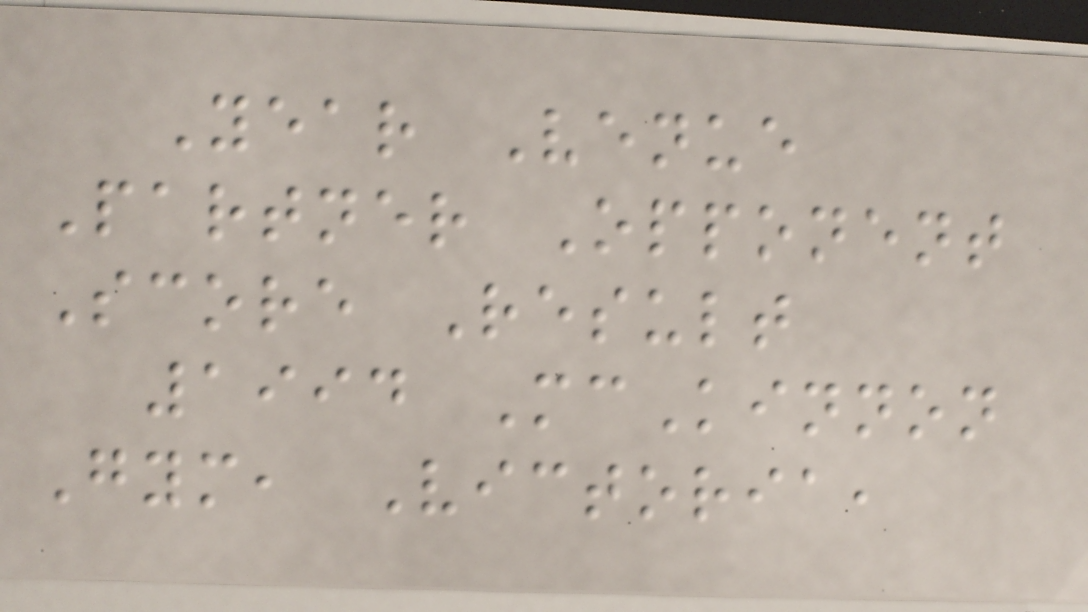Year Venue
Partner Opponent
Score Result
1994 McKinnon
Gym, Victoria,
